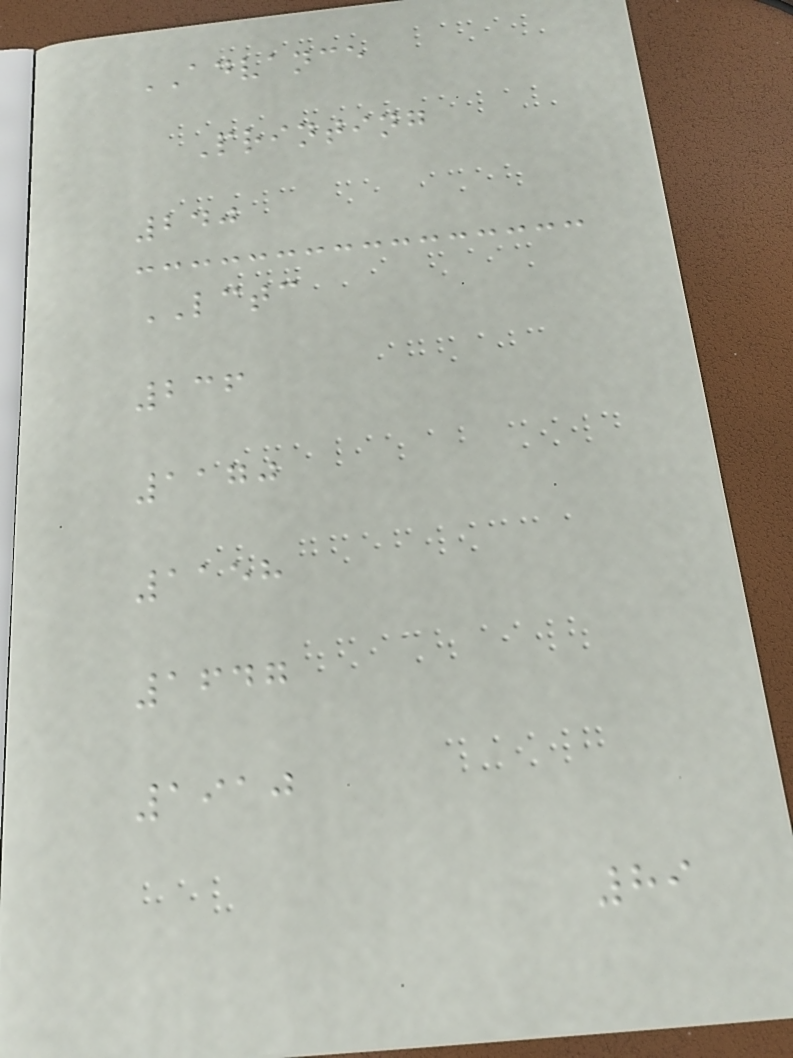ADVANCE
Printing
240
LCTC
236
1170
1158
1647
1910
89
